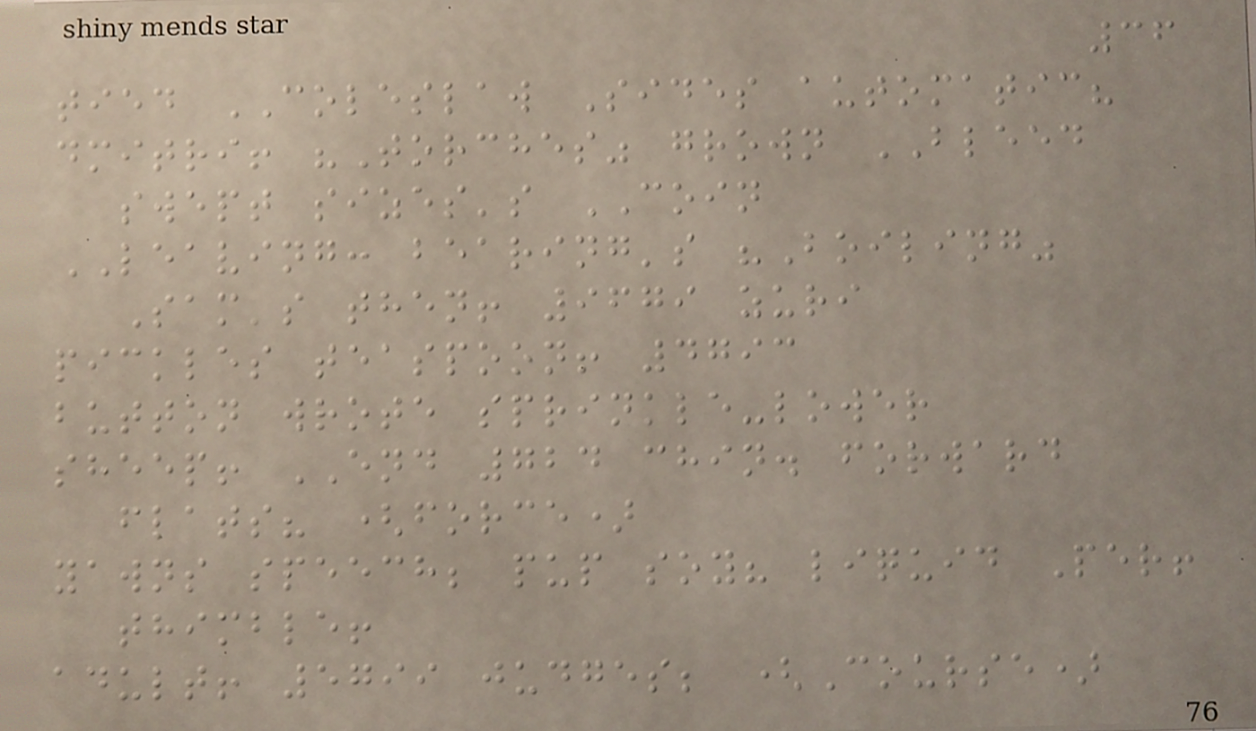36
tied COLESLAW Sides automatic?
dmitri! "Torches" grown BLEED
swept sizes's COIN
LEAVING: bearing's "Boiling"
Sam's then! 9679 zuri
pickles teaspoon! 4793
button wrote sprinkle-lower
sheep! END 724 chin. forward
flats? (force)
yawns speech; pup soy? liquid Per!
thimble!
adult! 5799 judges; (Course)
